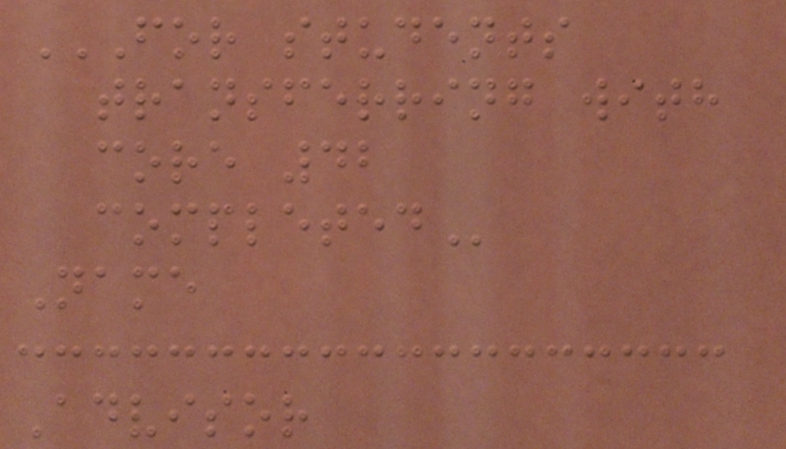FOR STUDENTS
TRANSFERRING WITH
CORE 42
COMPLETED
Name
Advisor
